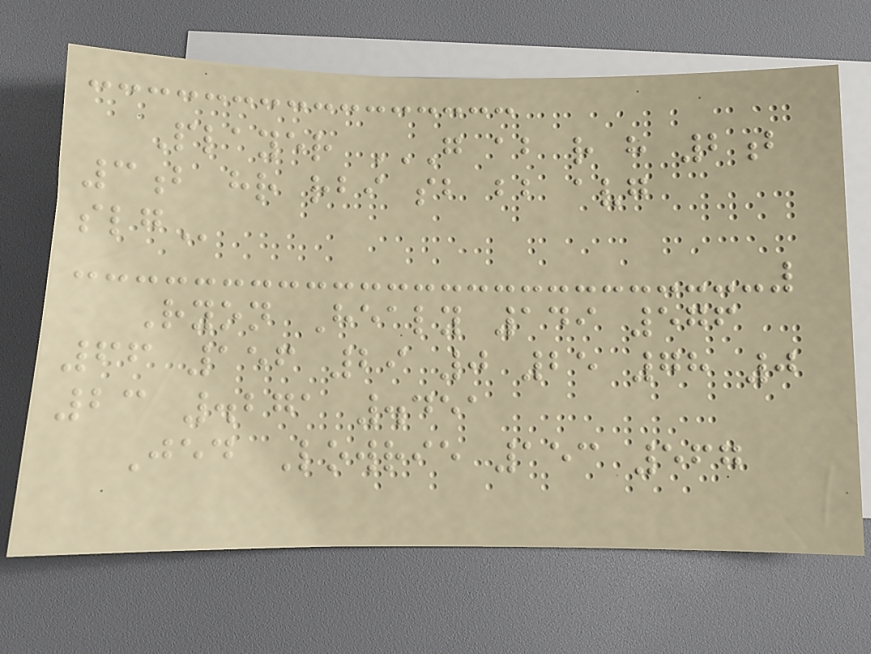Player G AB R H 2B
3B HR RBI SB BB AVG
SLG
Ryon Healy 149 576
66 156 29 0 25 78 0
23 .271 .451
Jed Lowrie 153 567
